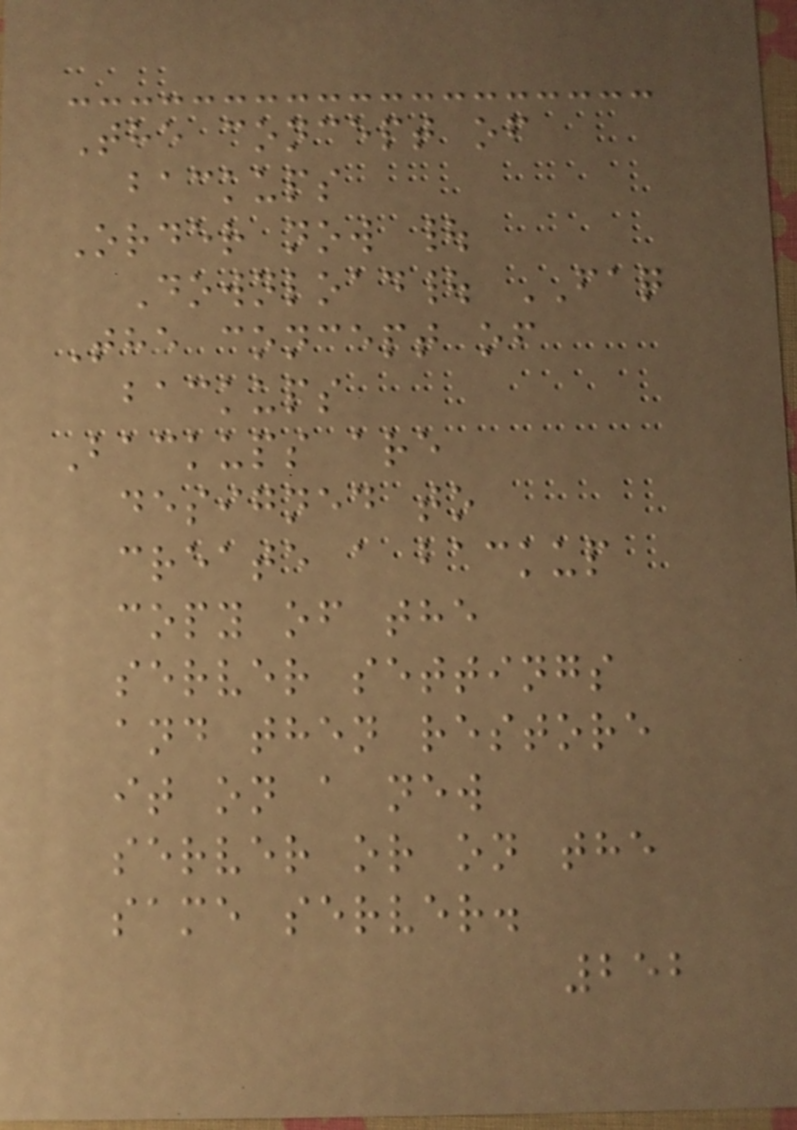The concept of
backups
Order now |
Download| FAQ
The concept of
backups
Backups are
designed to
create a backup
copy of the
server settings
and then restore
it on a new
server or on the
same server.
252
